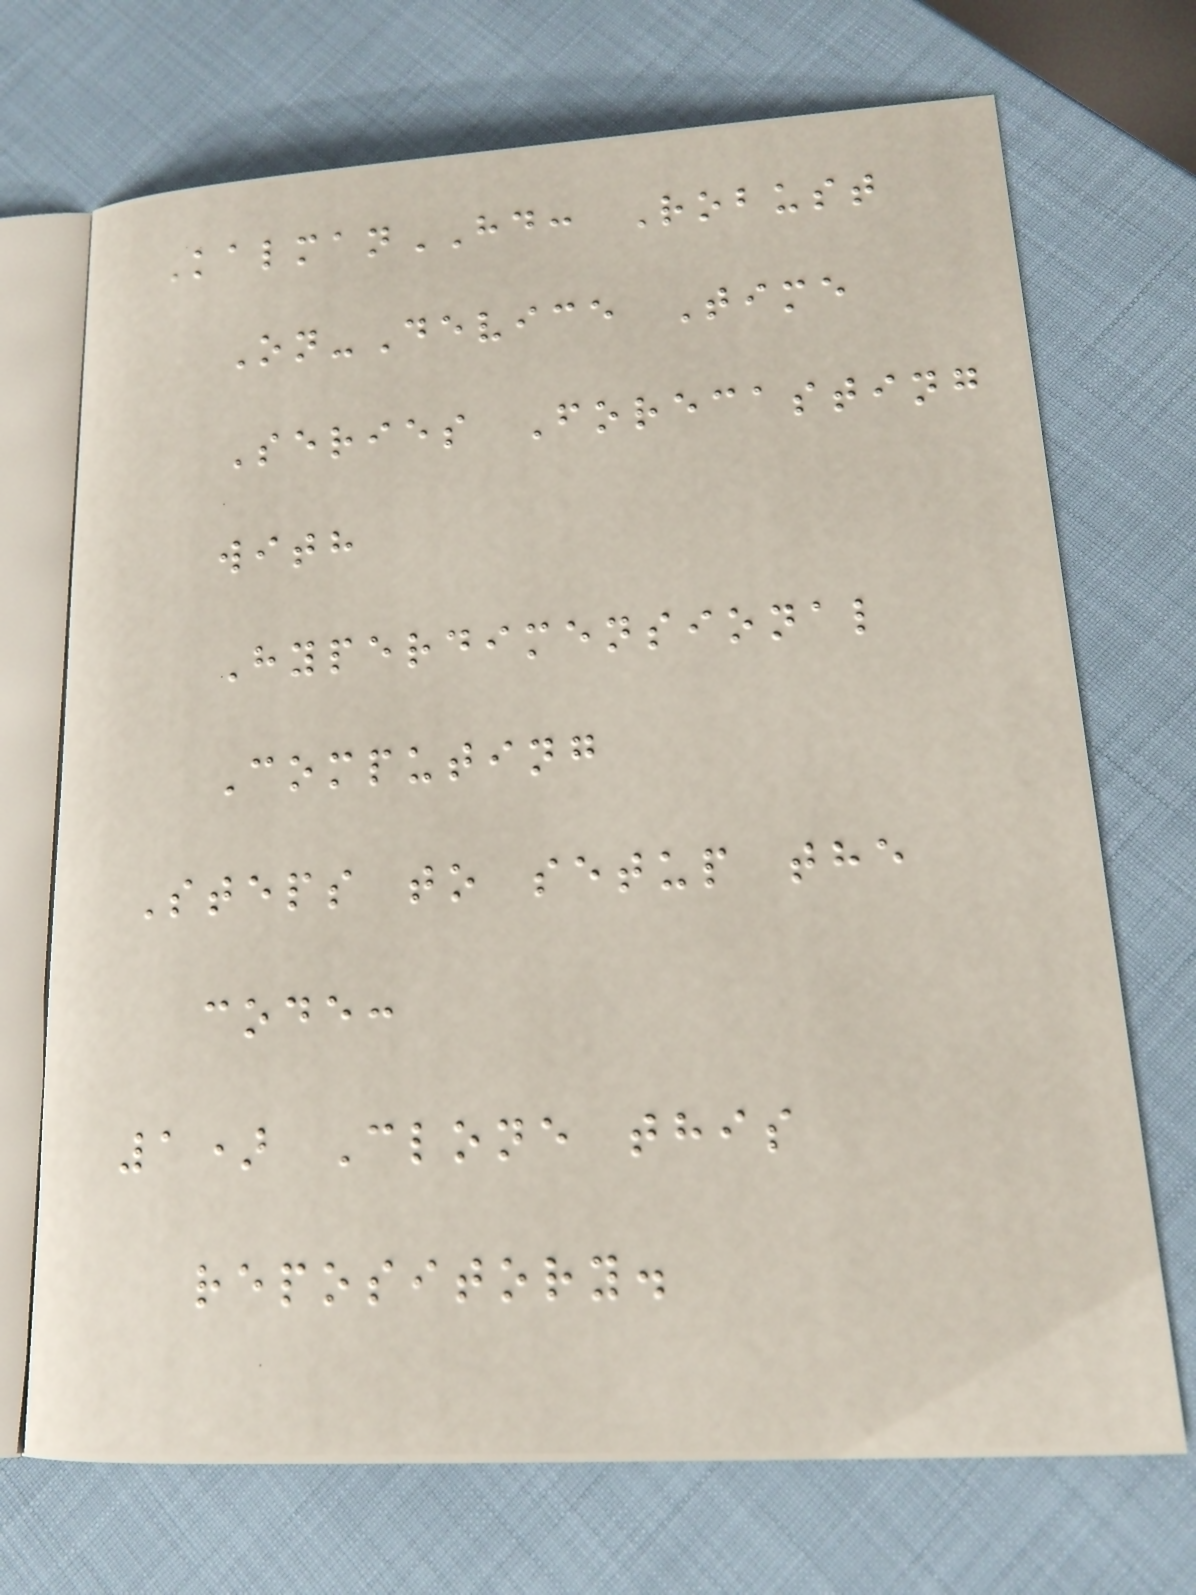KalmanHD: Robust
On-Device Time
Series Forecasting
with
Hyperdimensional
Computing
Steps to setup the
code:
1) Clone this
repository.
